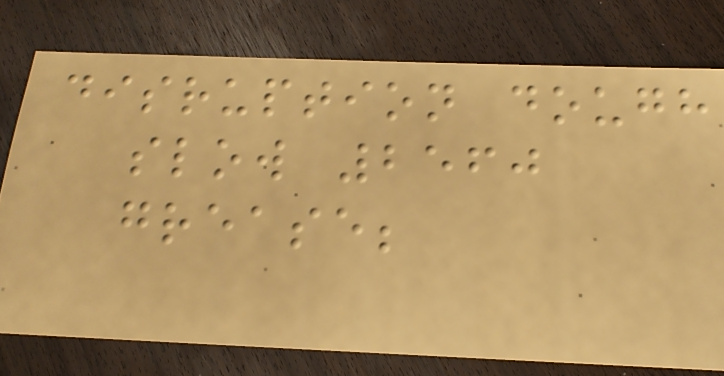disruption dough
slow 2560
grease;
